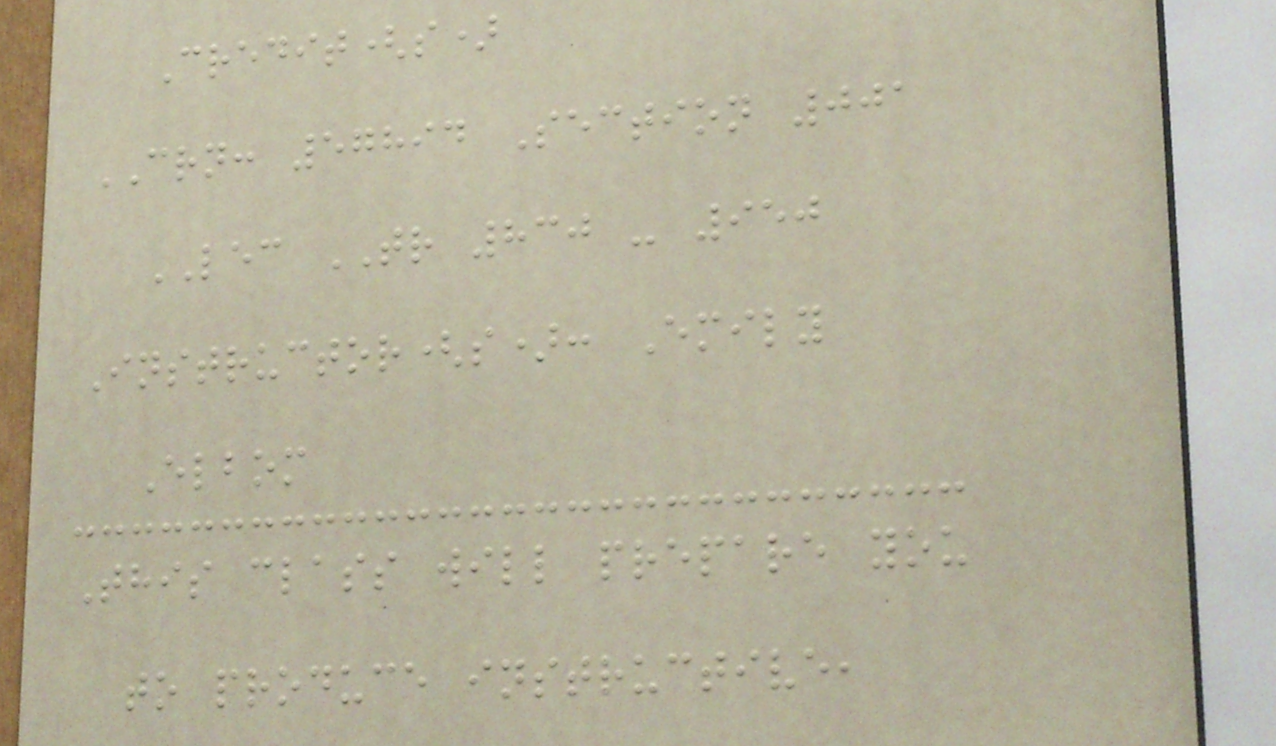Credit(s)
CRN: 57894 Section 001
LEC TR 830 - 950
Instructor(s): Emily
Elbom
This class will prepare you
to produce instructive,
